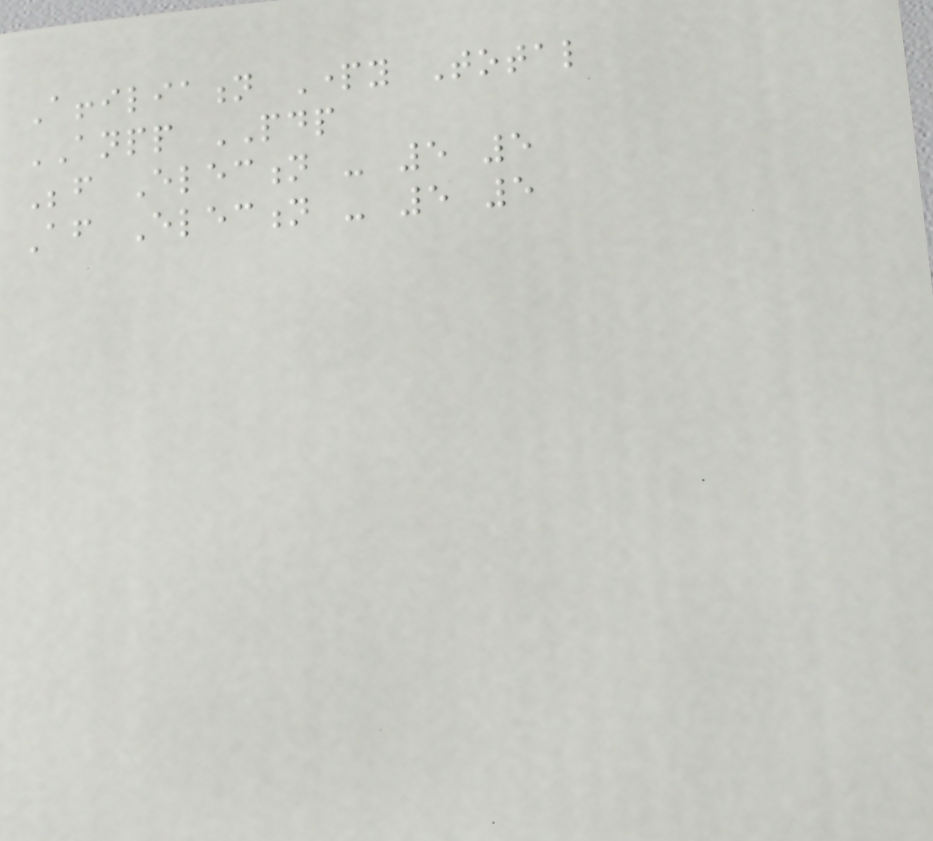Affiliation Party Total
ANPP PDP
Before Election - 5 5
After Election - 5 5
